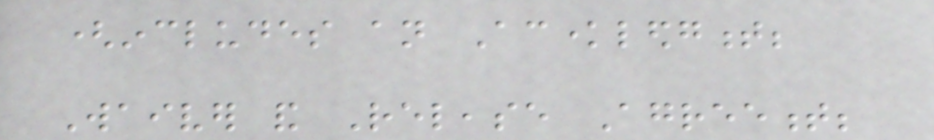(includes an Acknowledgment;
Waiver and Release Agreement;
